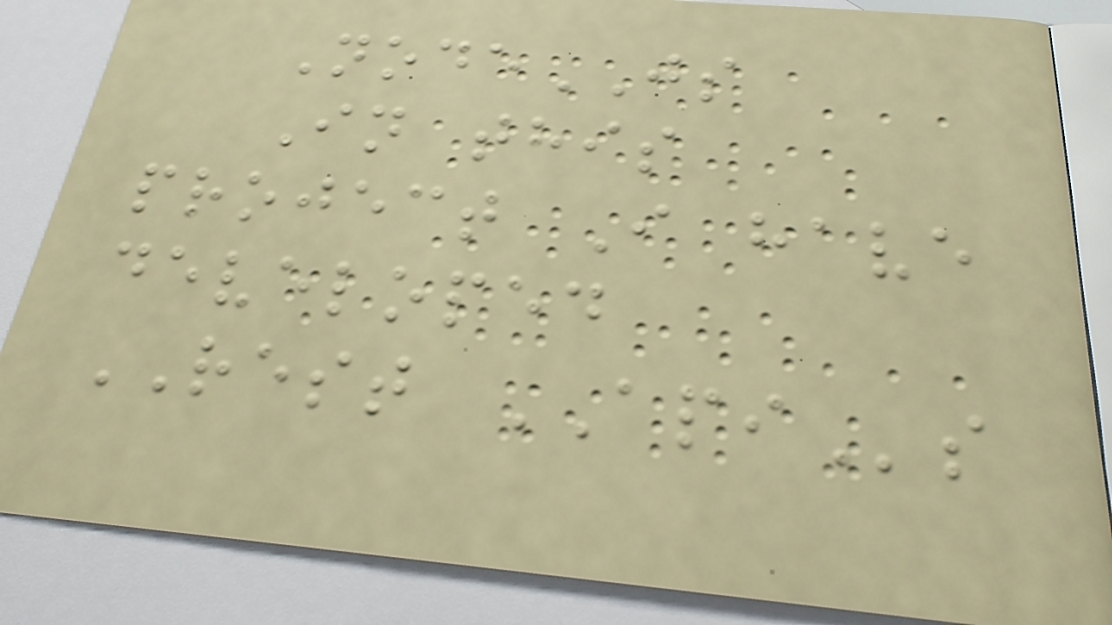NodeJS
In this
project I have
developed
REST APIs
